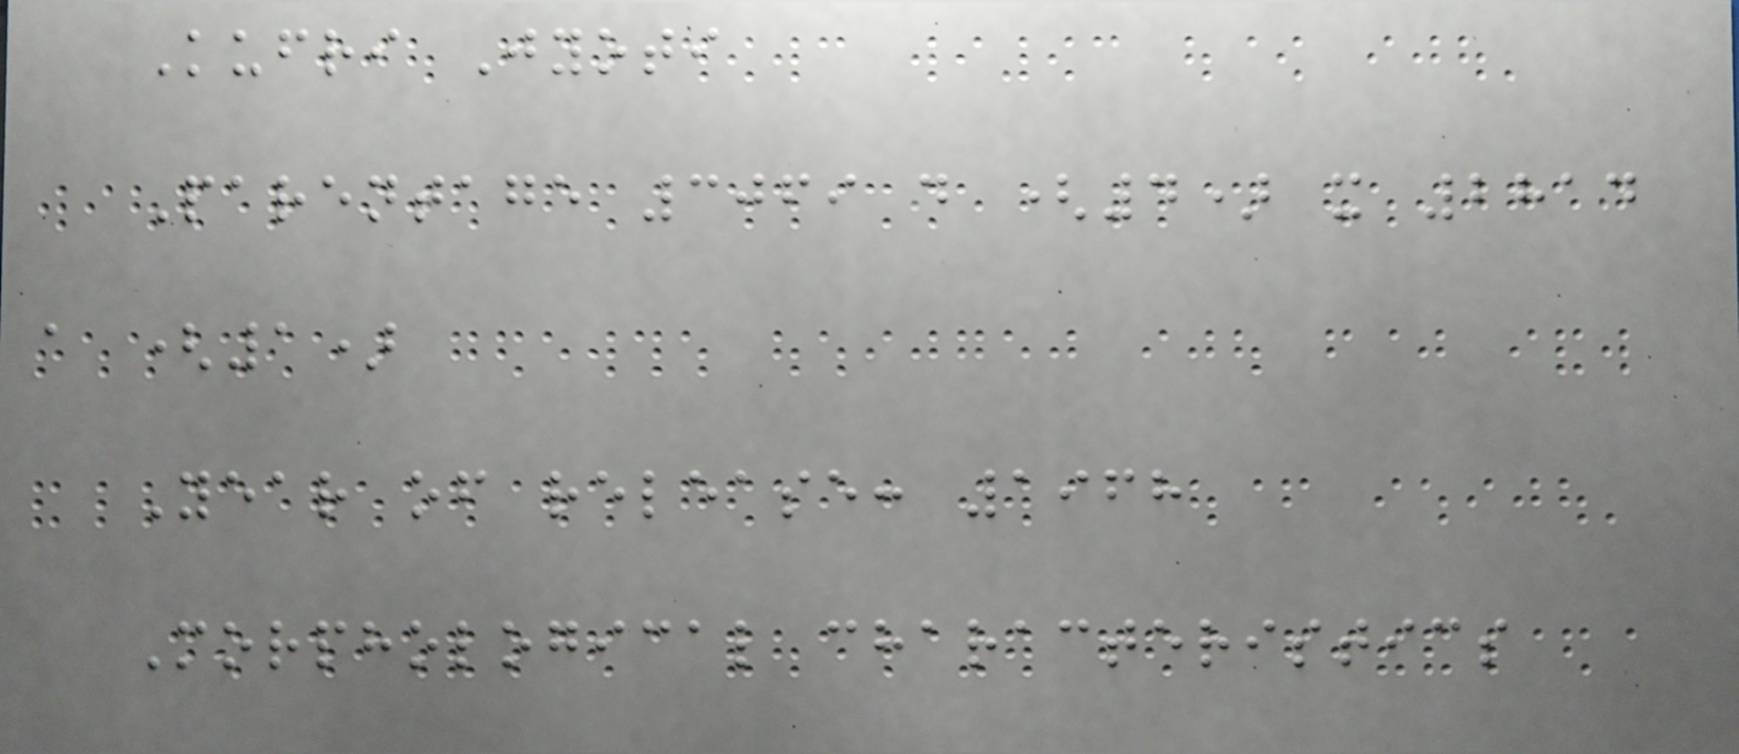Kufri Jyoti
Parentage 3069 d (4) x 2814
a (1)
Year of release: 1968
Morphological characteristics
